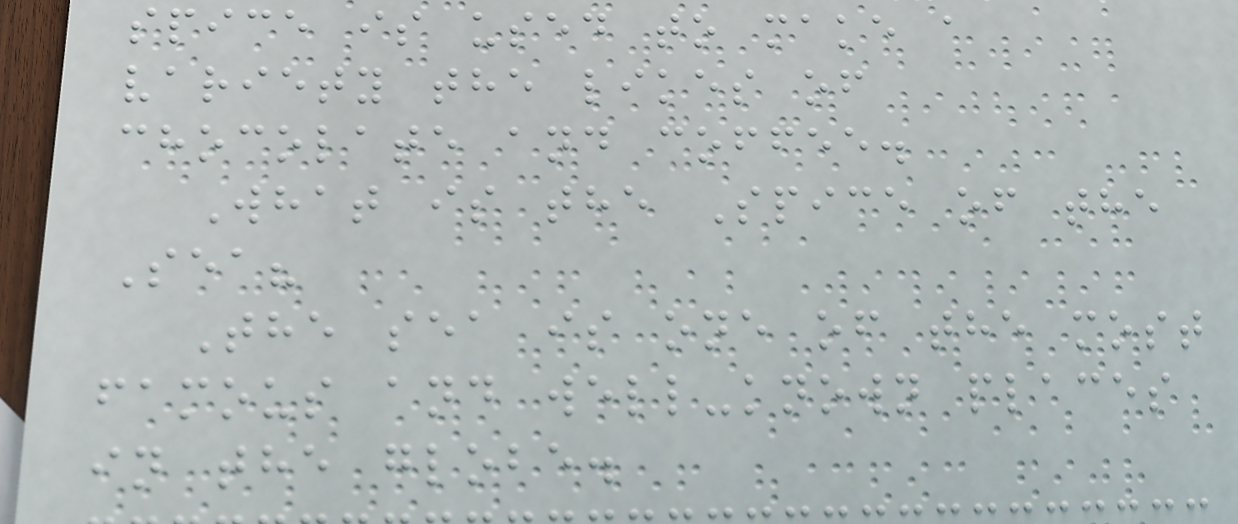spice is used to make a
variety the likes of
chocolate and coffee.
What is the Spice of the
Sea?
The sea is one of the most
famous and well-known places
in the globe.
